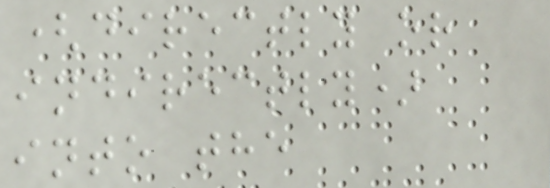(directly or
indirectly)
into the
